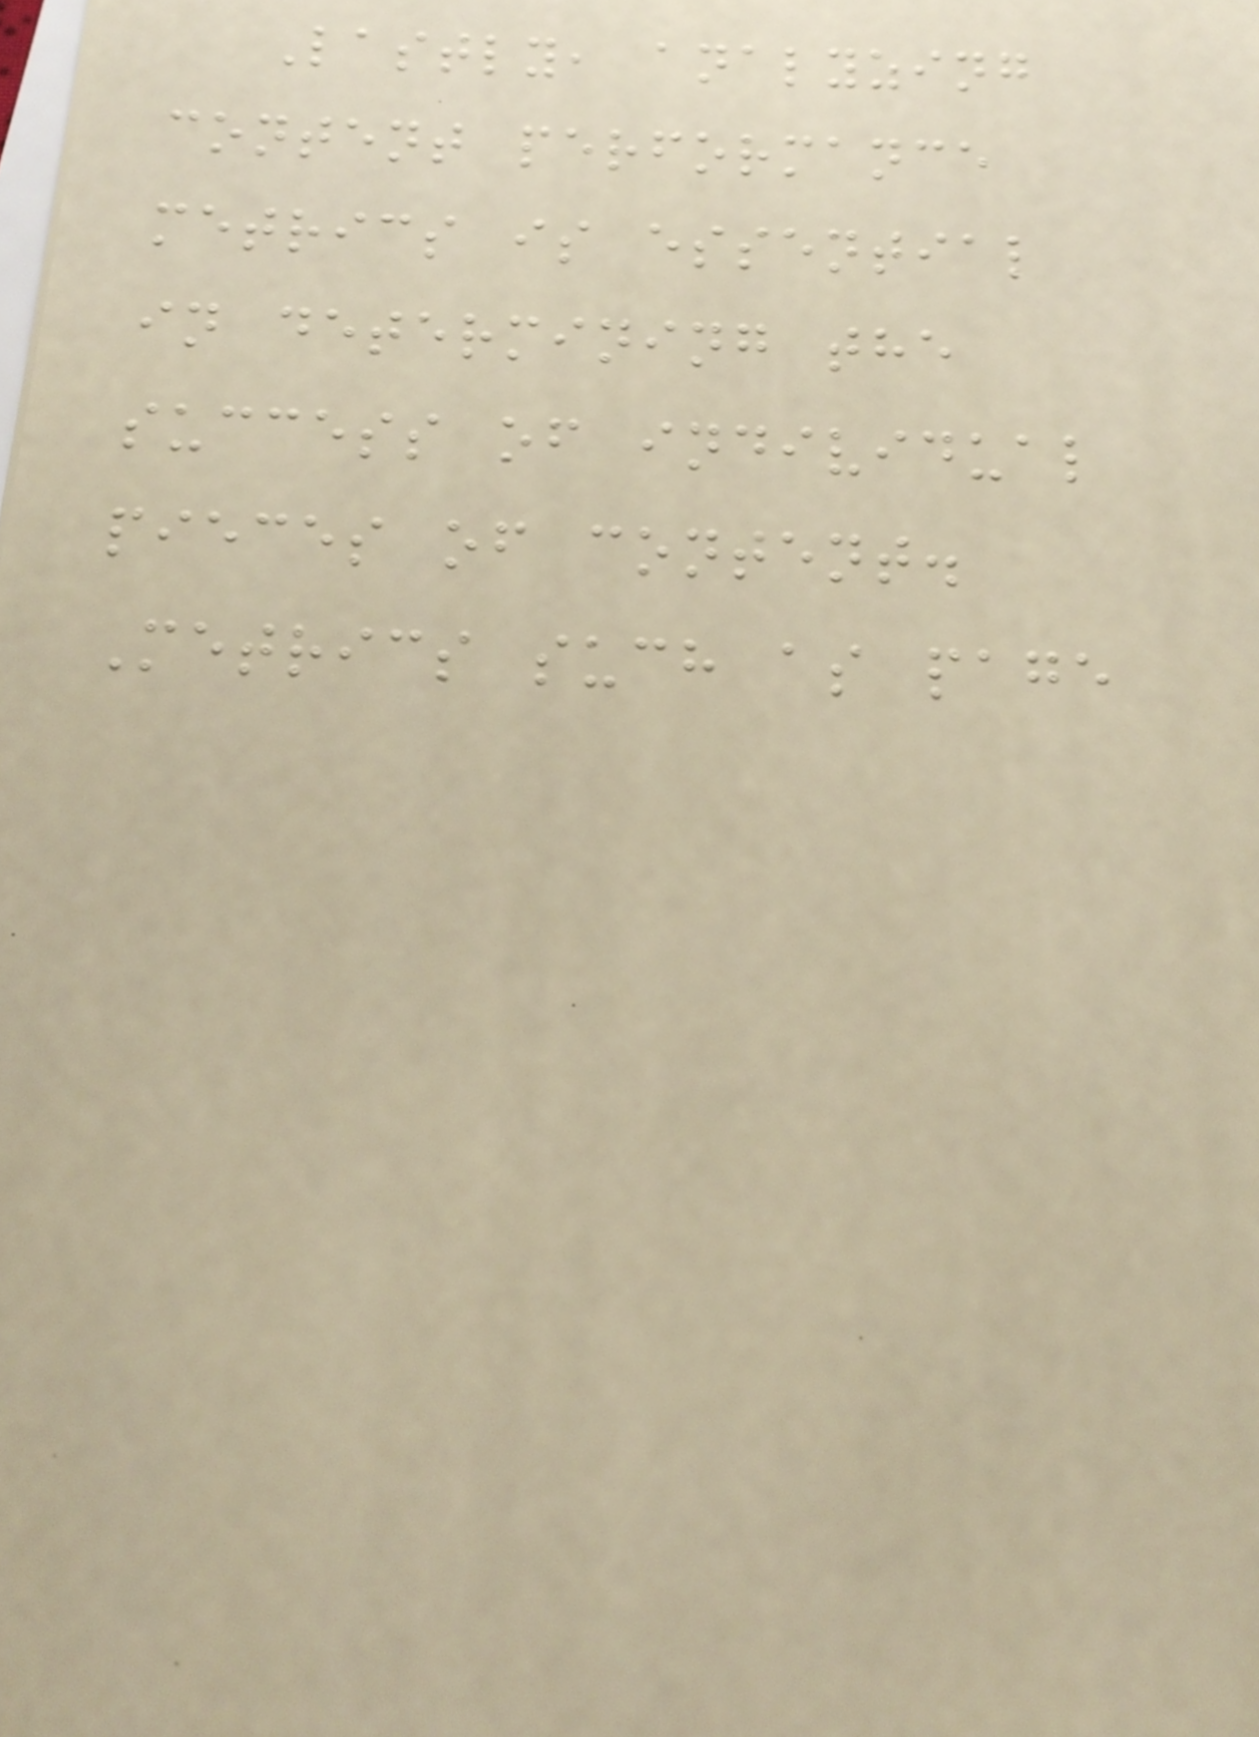Lastly, analyzing
content performance
metrics is essential
in determining the
success of individual
pieces of content.
Metrics such as page
